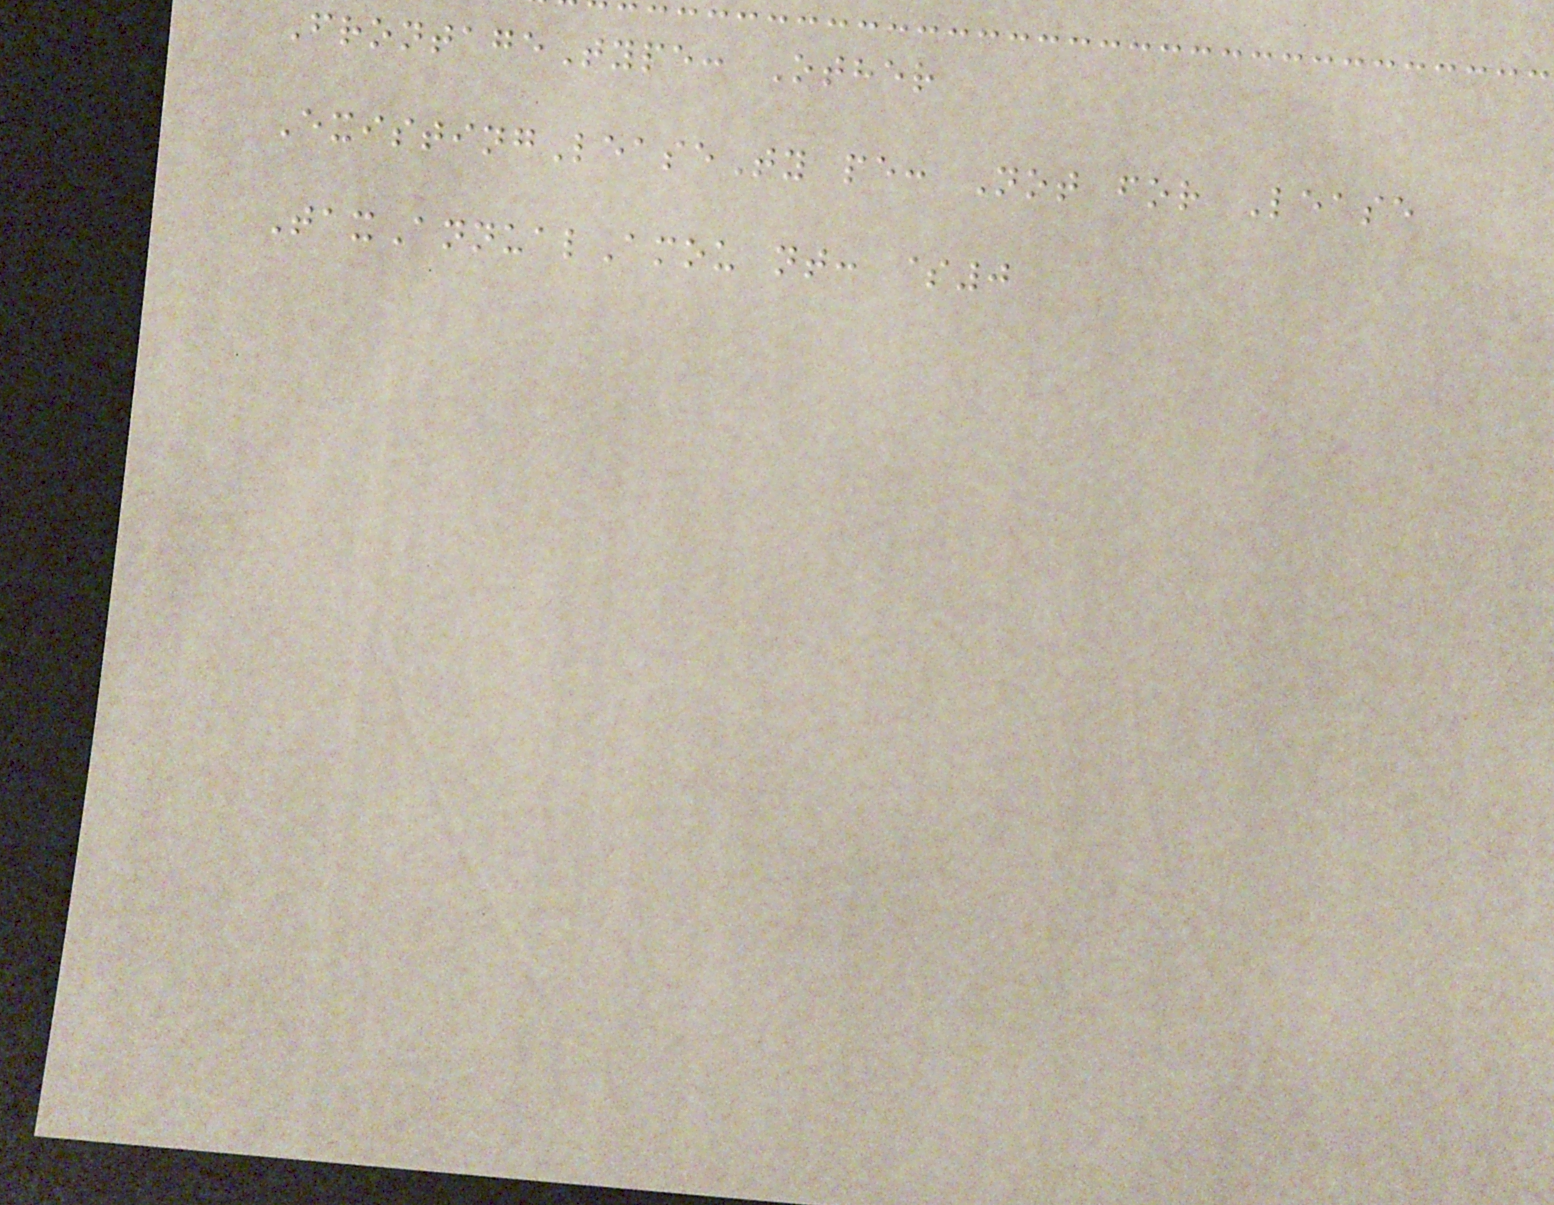FrontageType: Other
ExistingLeaseTy pe: Not for Lease
TaxAnnualAmou nt: $0
